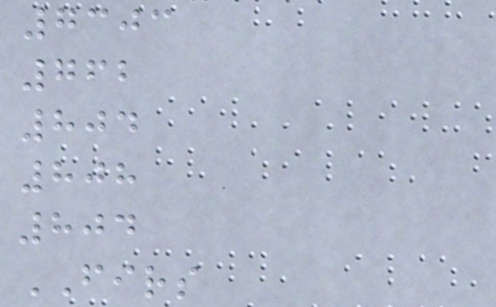7303
762
804
808
804
FIRS
